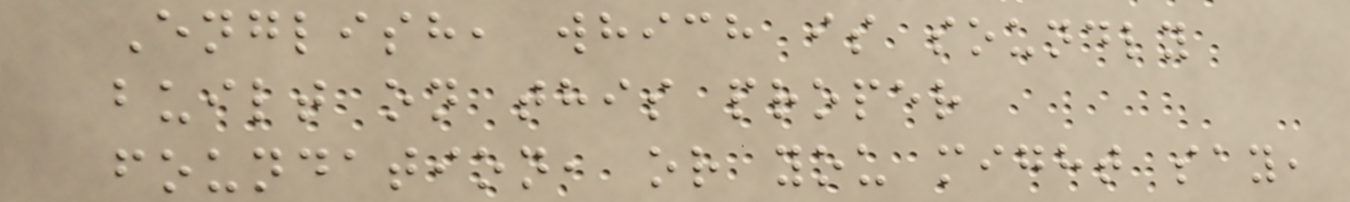English, which is soundly
built on this proper
foundation, or you might say,
